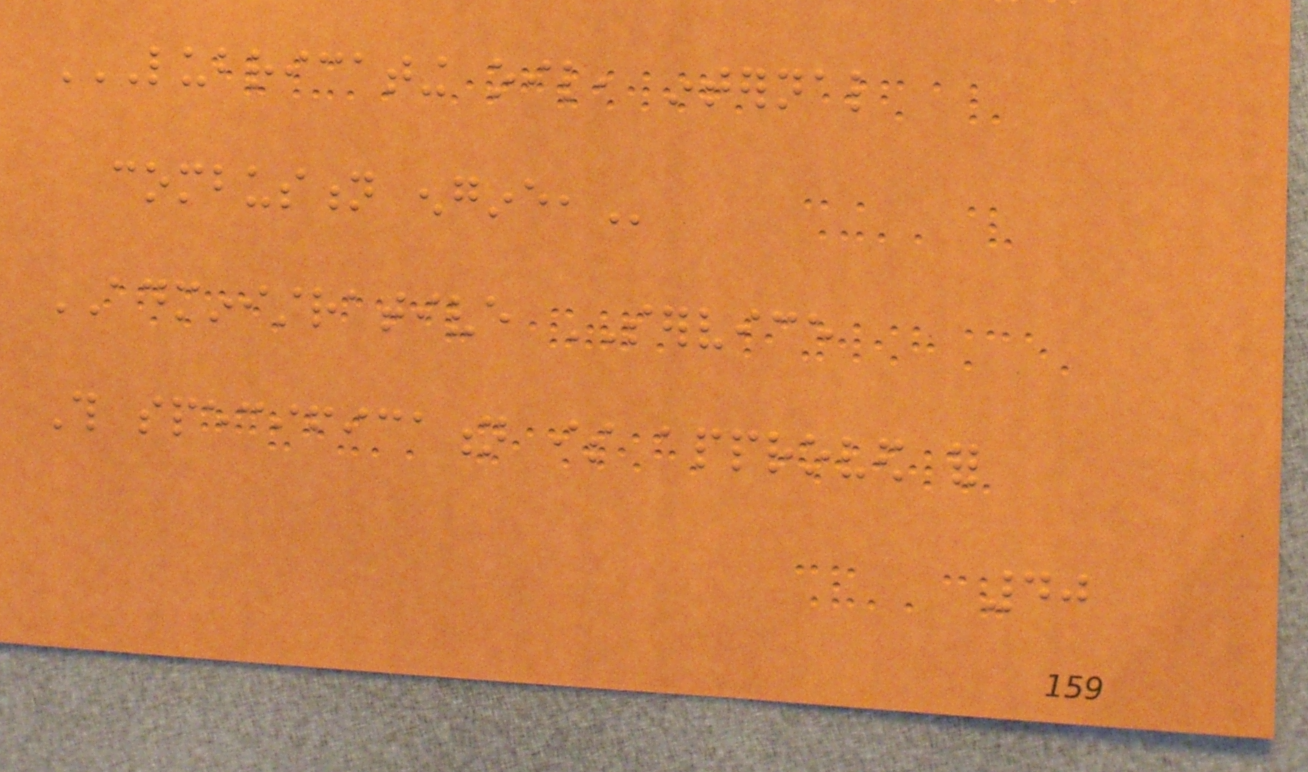LUBRICATING OIL, INTERNAL
COMBUSTION ENGINE,
ADMINISTRATIVE SERVICE
This specification is approved for
40
